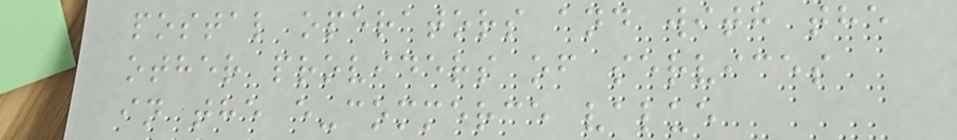postal operators and with the
other providers of services
in the e-commerce value
